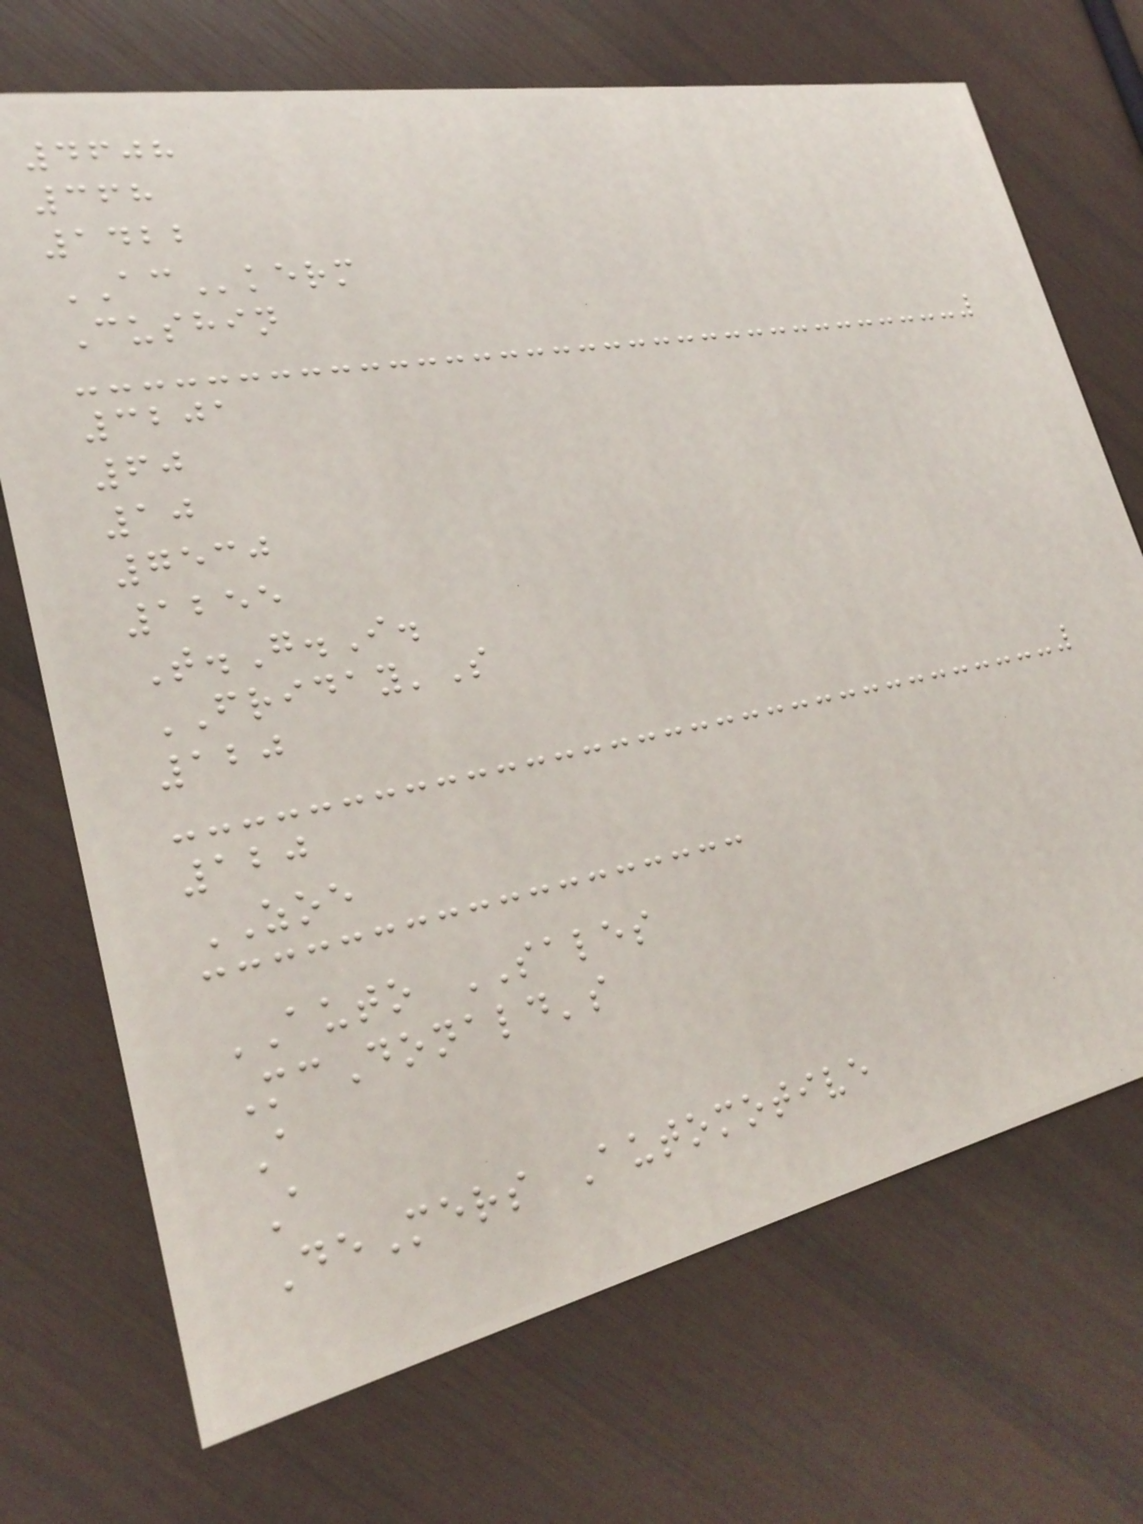4608
368
1422
ACkerm
Cushin
3201
60
10
7530
1255
T.G.I.
FRIDAY'S
120
120
ZOE
AUTO SALES
McDonald's
A
A
DeMers Automotive
